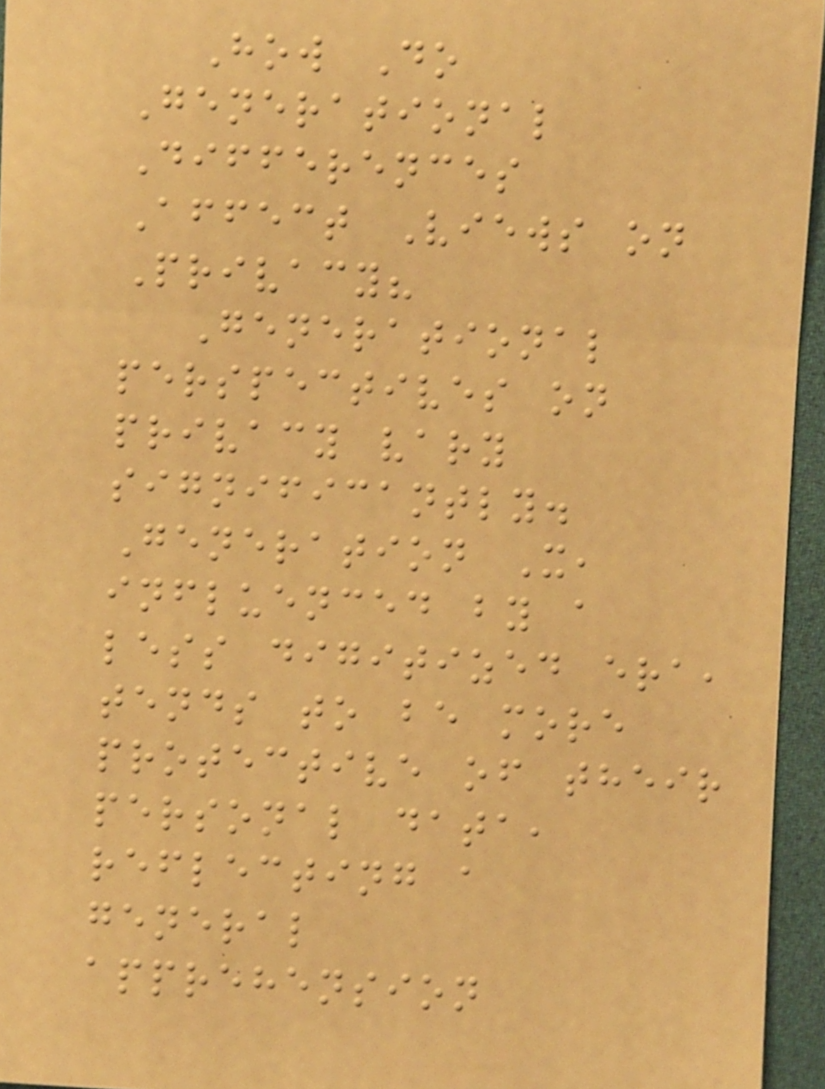How Do
Generational
Differences
Affect Views on
Privacy?
Generational
perspectives on
privacy vary
significantly.
Generation X,
influenced by a
less digitized era,
tends to be more
protective of their
personal data,
reflecting a
general
apprehension
